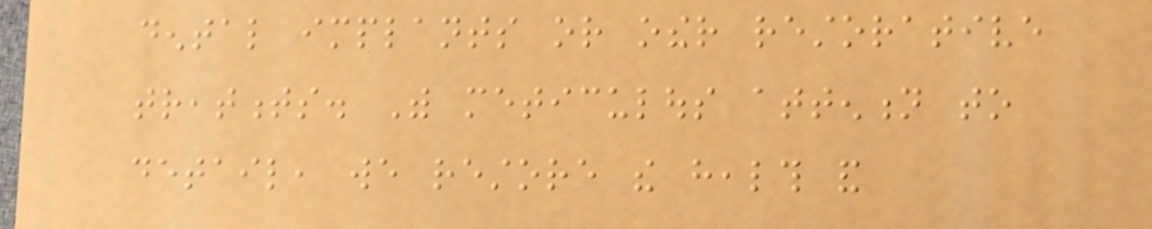dental implants or other restorative
treatments. With meticulous attention to
detail, we restore the health and
